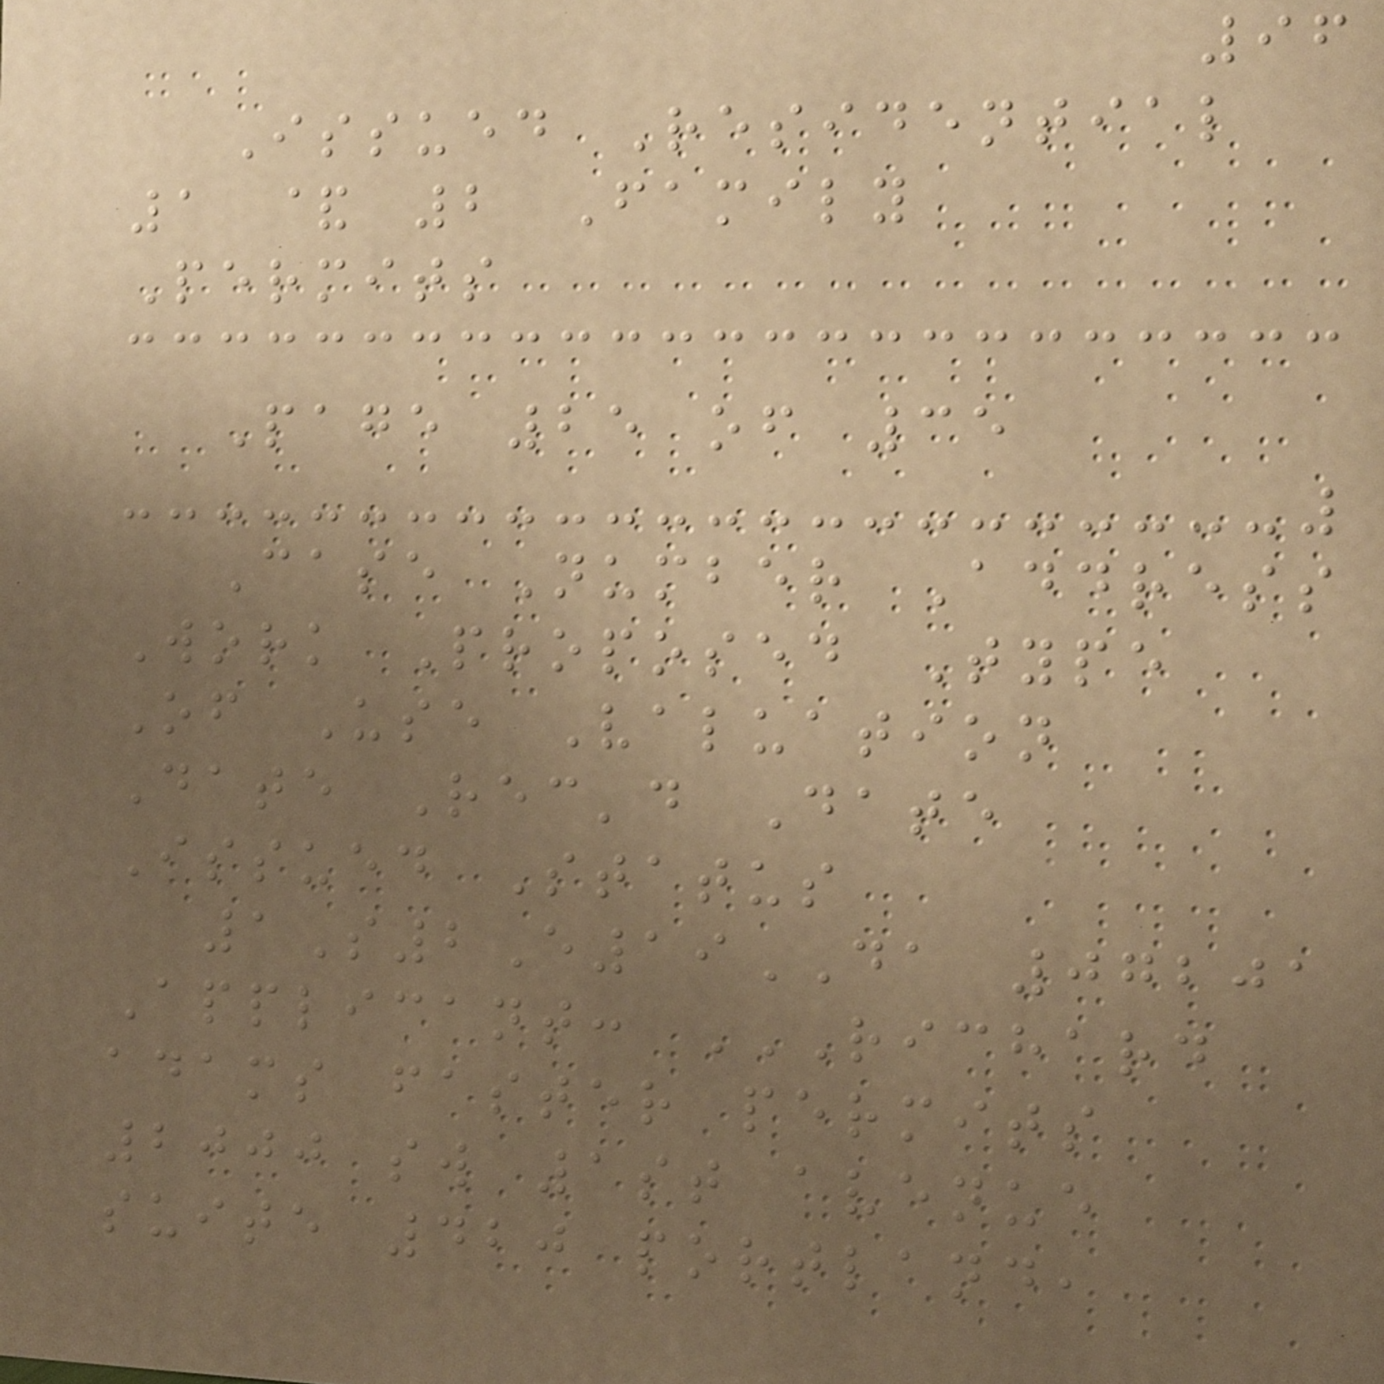96
Issued Residential
1 & 2 Family
Permits
Page 25 of 35
Case Number Address
Work Proposed Type
Of Use Valuation
Date Rec'd Date
Issued Status
1S2E19DA 07201
Applicant: RICHARD
ADAMS FASTER PERMITS
2000 SW 1ST AVENUE
SUITE 420 PORTLAND,
